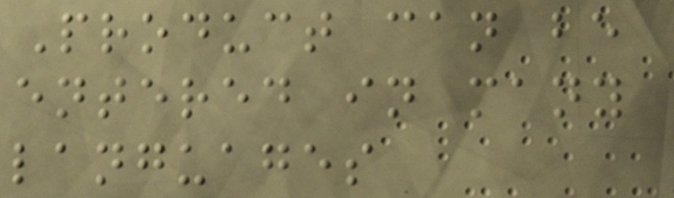Product can be
entered in many
languages
